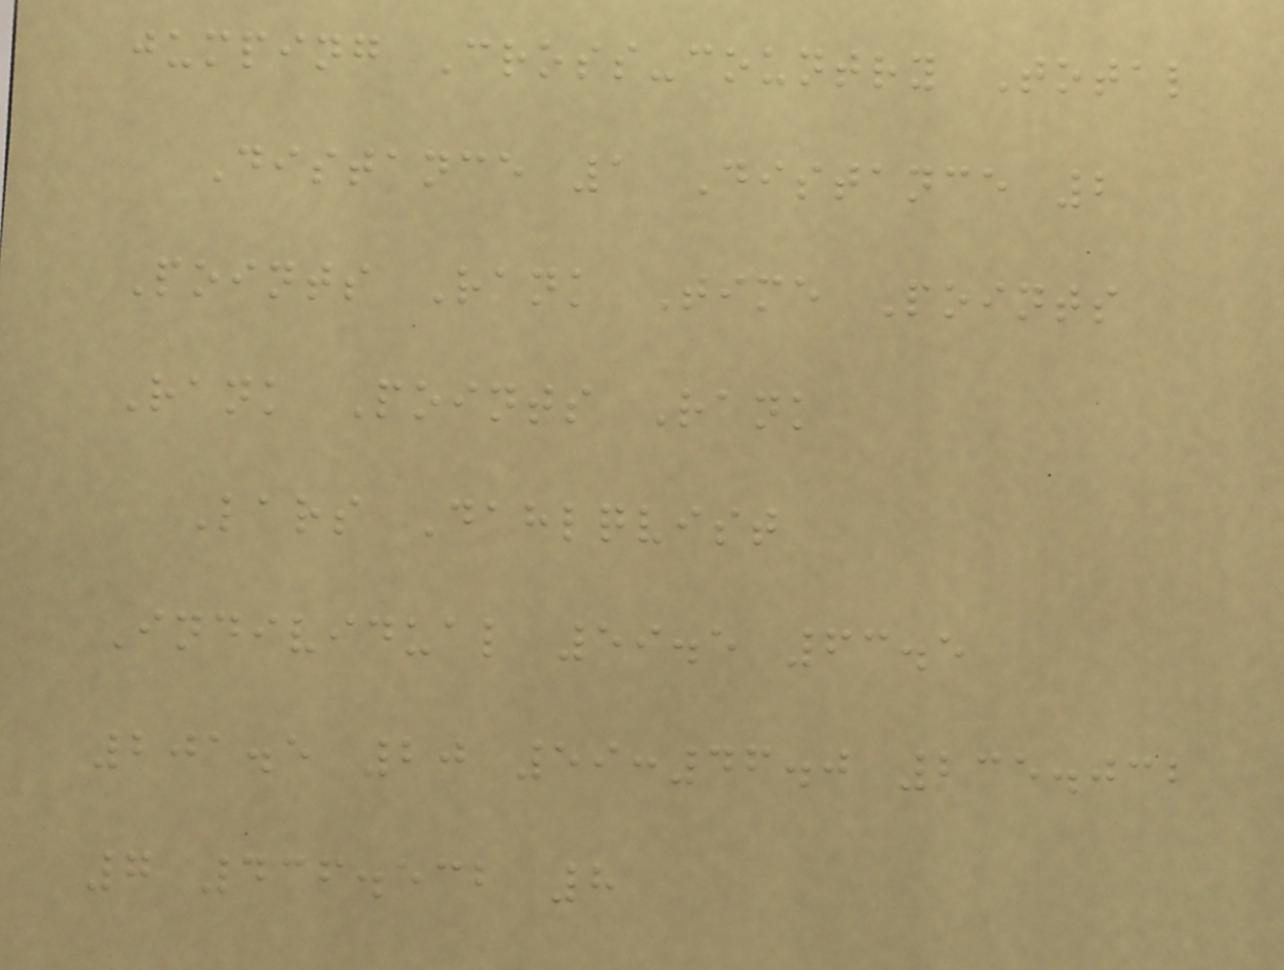jumping Cross-country Total
Distance 1 Distance 2
Points Rank Time Points
Rank Points Rank
Lars Dahlqvist
Individual 59.5 63.5
201.5 20 59:46.0 235.032
7 436.532 8
